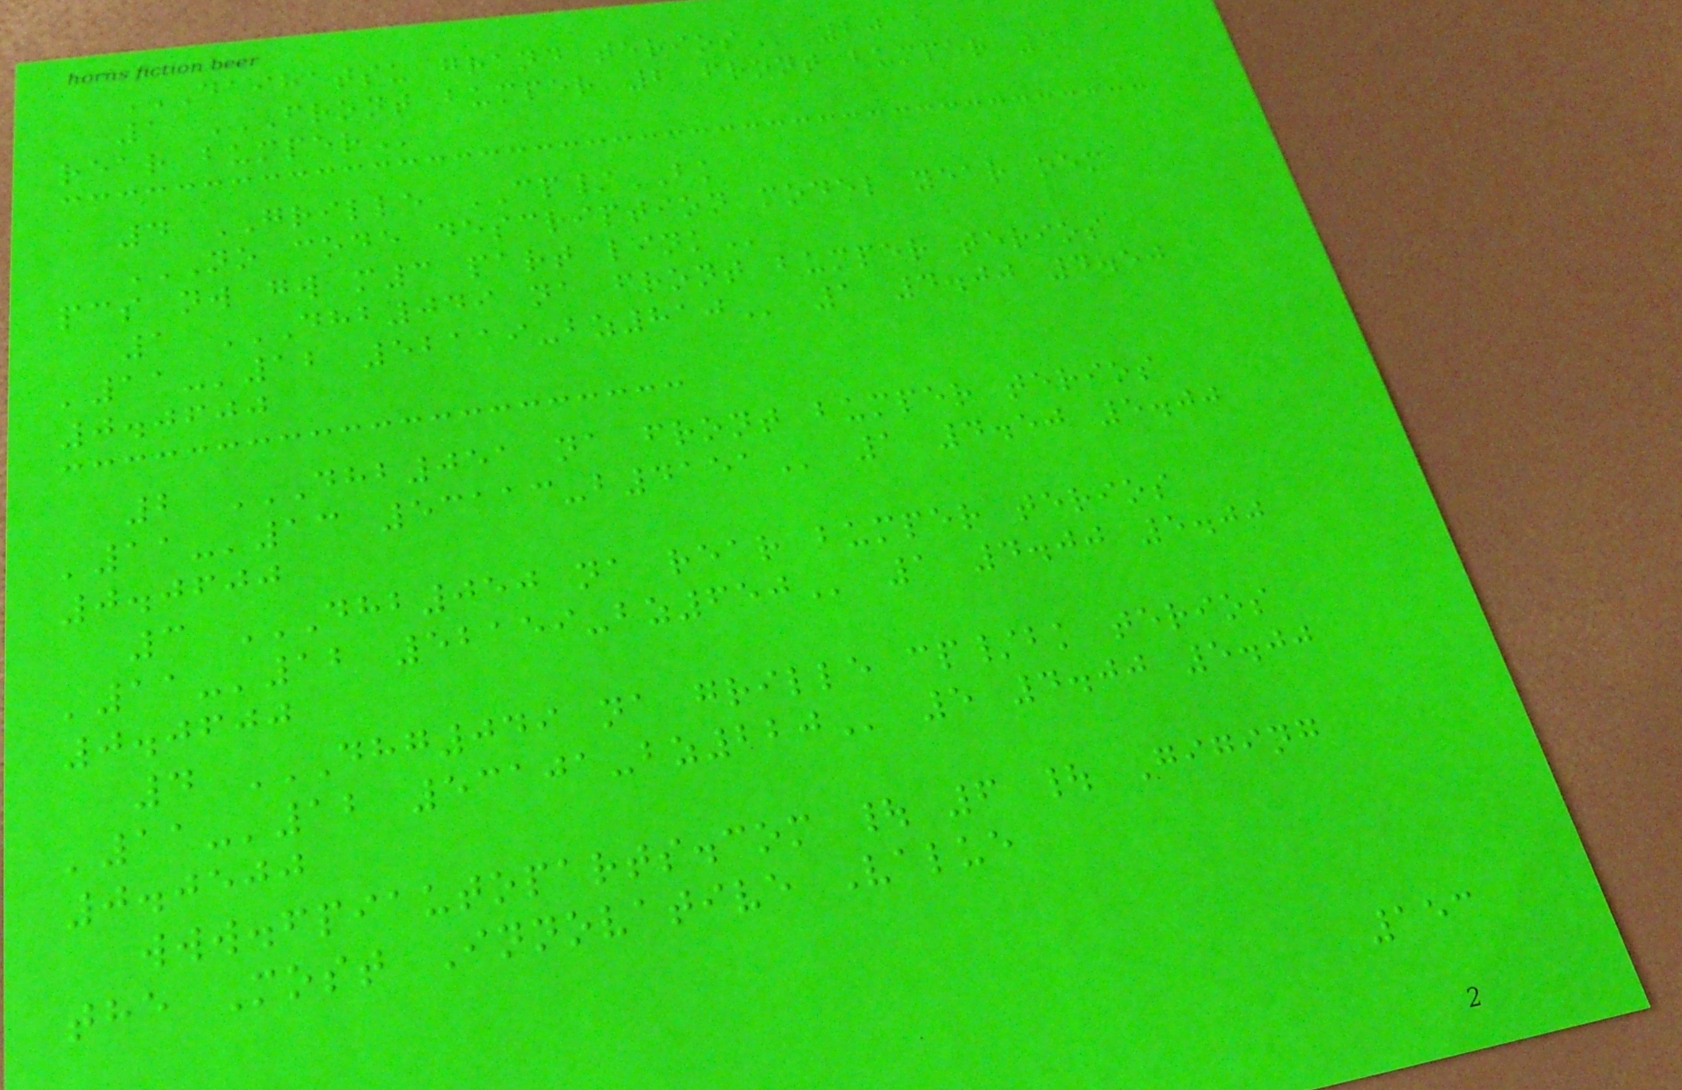DAIHATSU GRAND TERIOS 2011
1 FRONT BUMPER 2 FRONT BUMPER 3
REAR BUMPER
4 GRILLE CP/BK
NO CODE DESCRIPTION MODEL YEAR OEM
PCS NW GW M3 PART LINK
1 DHB049 NA FRONT BUMPER TERIOS
'11-'12 52119-BZ810 1 4.00 4.50
0.0600
2 DHB051 NA FRONT BUMPER TERIOS
'11-'13 53113-B4151 1 4.50 5.00
0.0600
3 DHB050 NA REAR BUMPER TERIOS
'11-'12 52159-BZ650 1 4.00 5.00
0.0600
4 DHG049 NA GRILLE CP/BK TERIOS
'11-'12 53101-BZ220 5 4.00 5.00
0.0500
www.fpiautoparts.com | 6 | Giging
the Most Innovative Value
153
